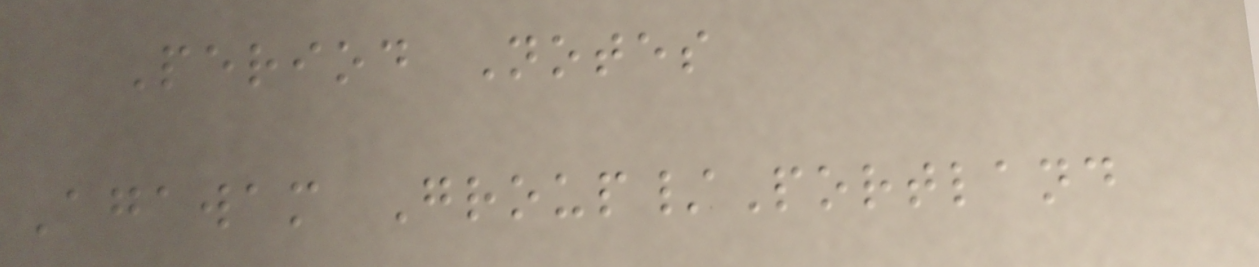Period Notes
Agawam Group/Portland
